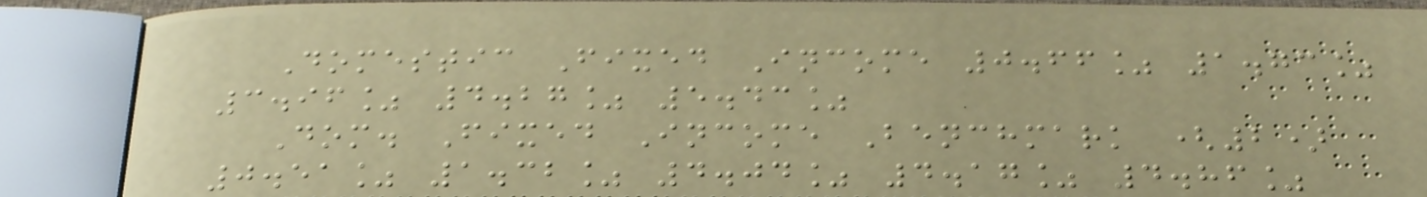Domestic Fixed Income 0.66% 1.73%
3.96% 4.27% 5.43%
Dom. Fixed Income Benchmark (2)
0.51% 1.32% 4.04% 4.17% 4.86%
